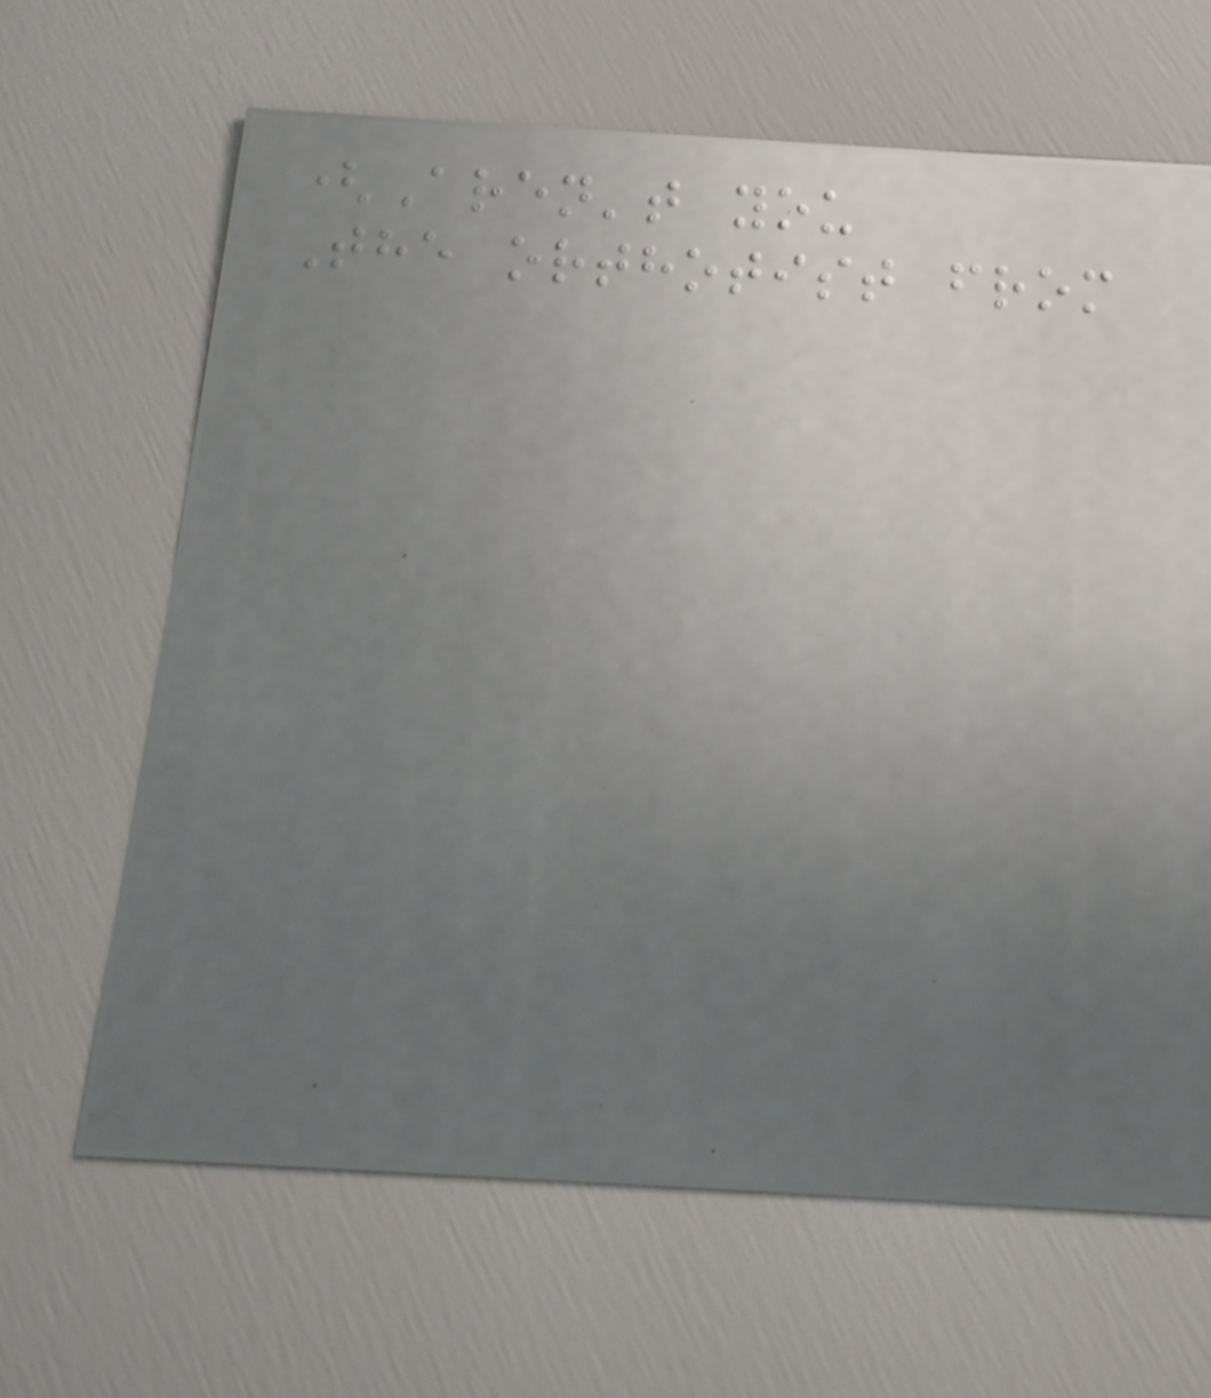(Aren't you
The orthotist from
